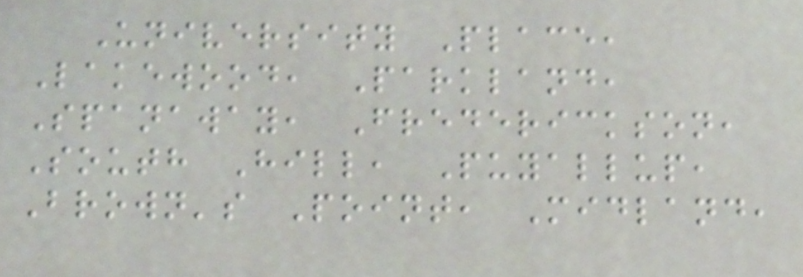University Place,
Lakewood, Parkland,
Spanaway, Frederickson,
South Hill, Puyallup,
Brown's Point, Midland,
